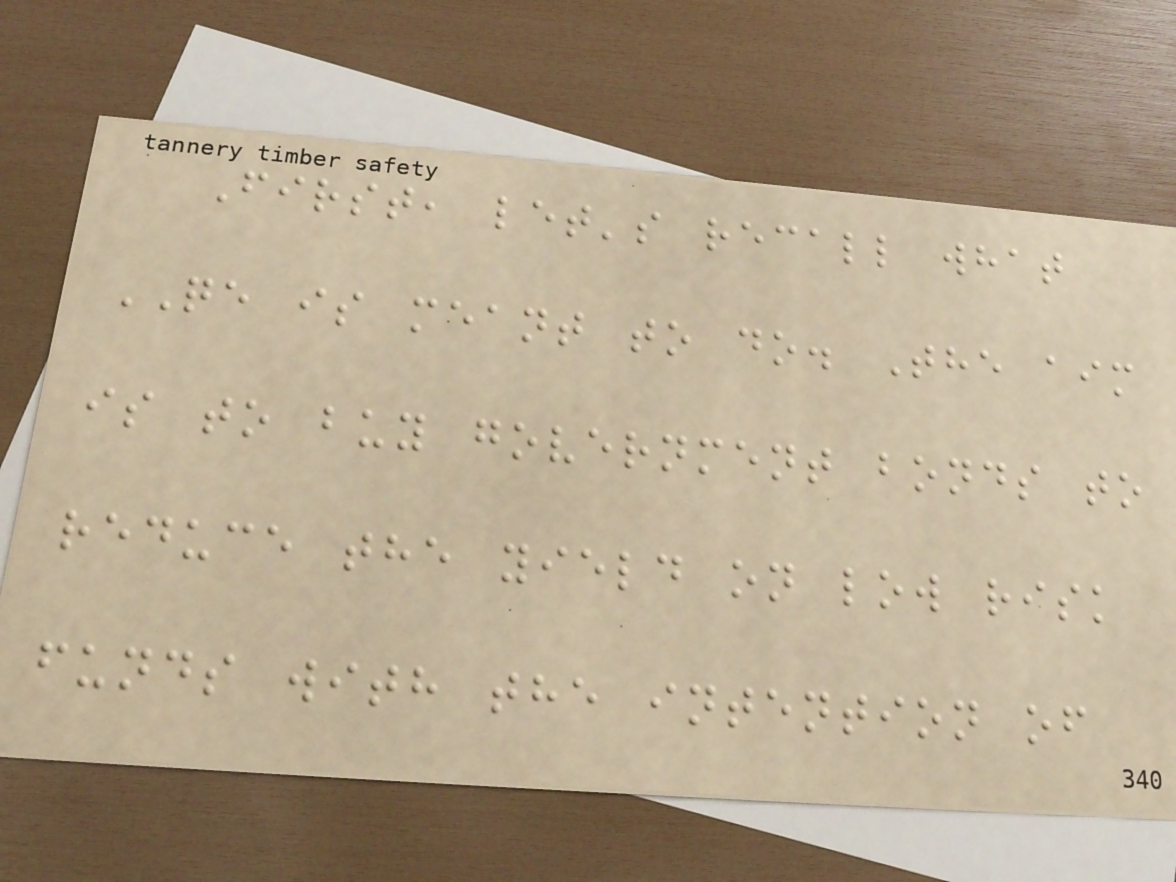First, let's recall what
QE is meant to do. The aim
is to buy government bonds to
reduce the yield on low risk
funds with the intention of
